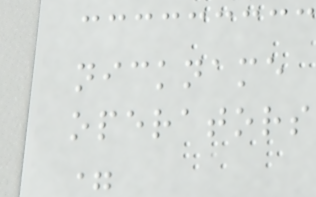nickname
operators
=
